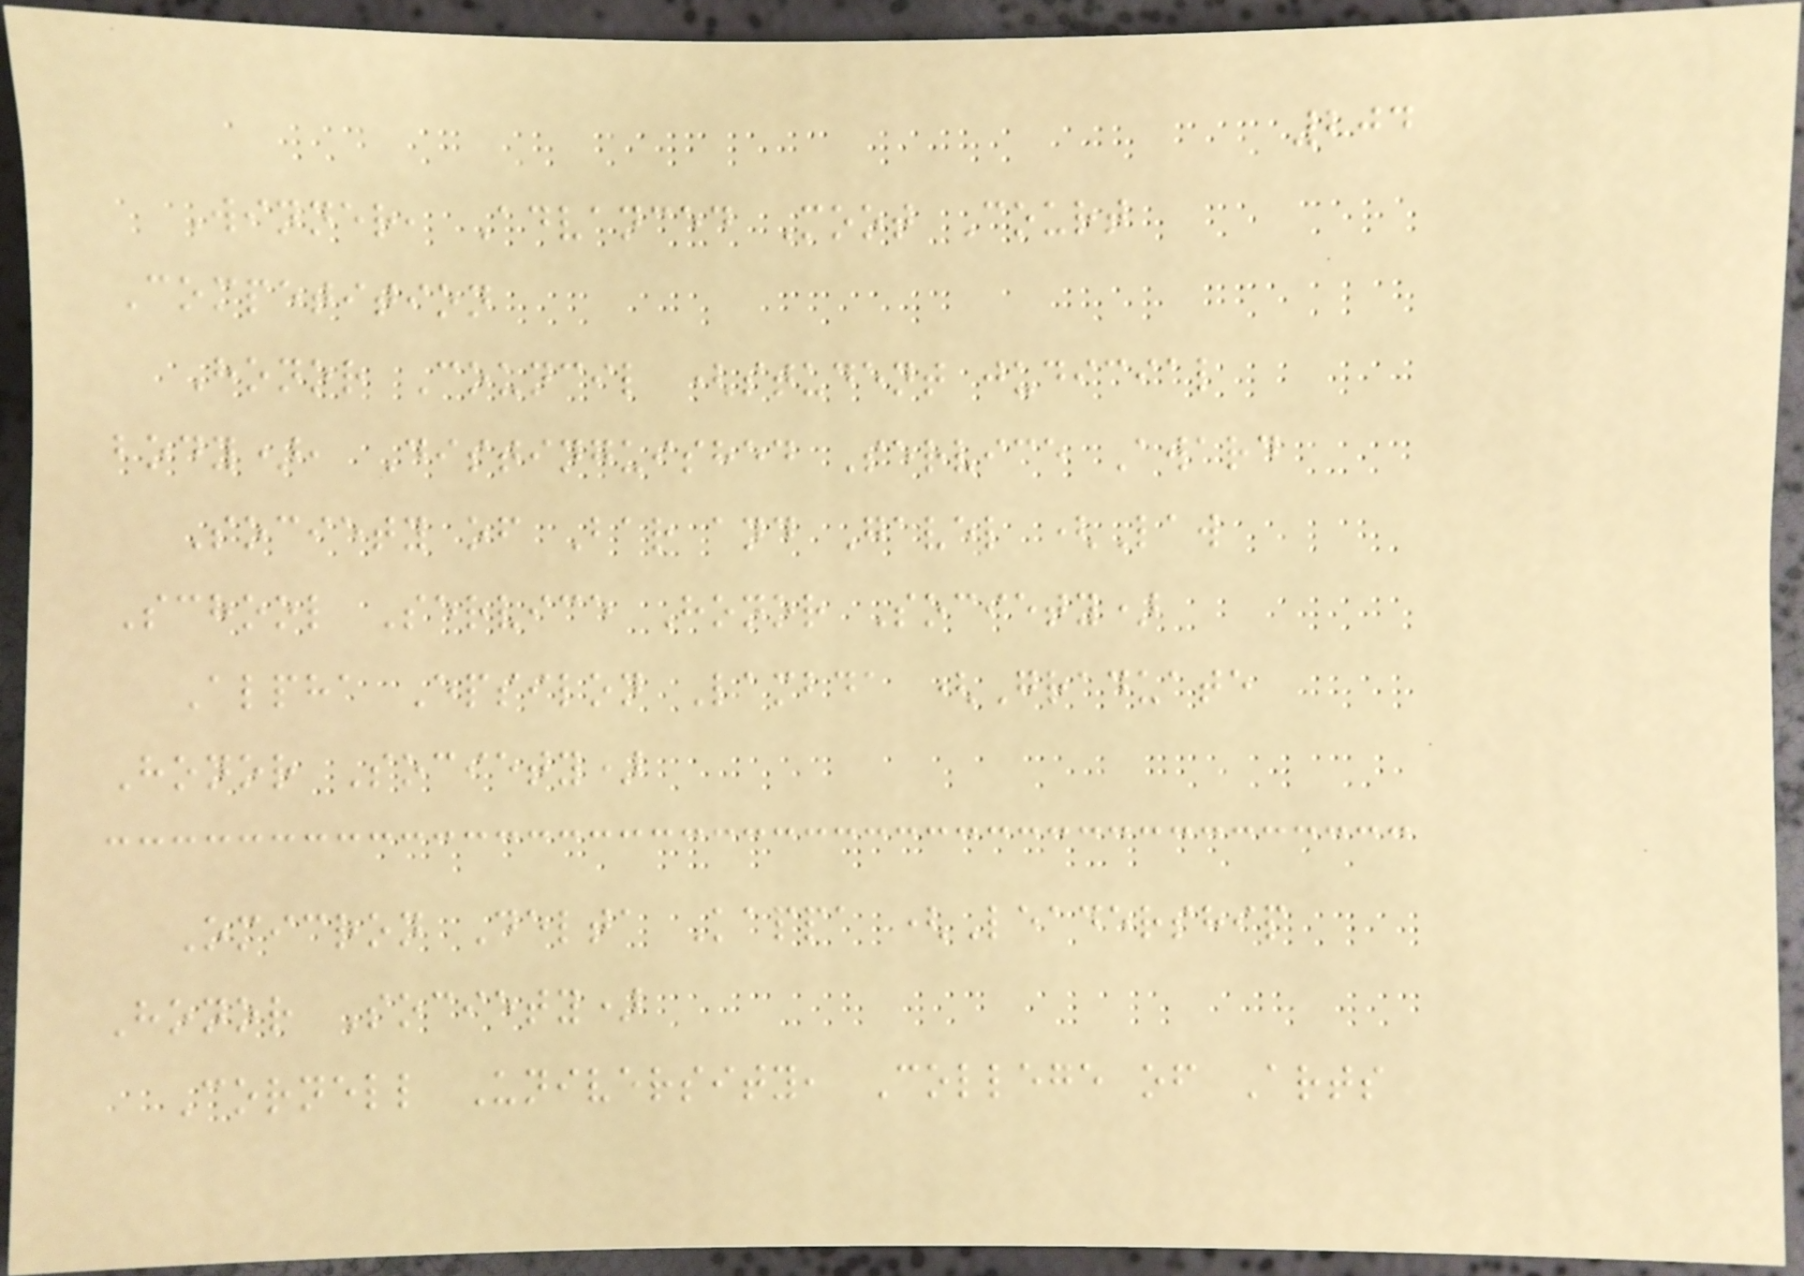204
Winner, Advanced Moot Court
Competition
Honor Council (student judicial
body), Distinguished Service Award
Society of Bar and Gavel (Law
School Service Honor Society)
Alpha Epsilon Lambda (Graduate
Honor Society)
Omicron Delta Kappa (Leadership
Honor Society)
Cornell University, College of Arts
